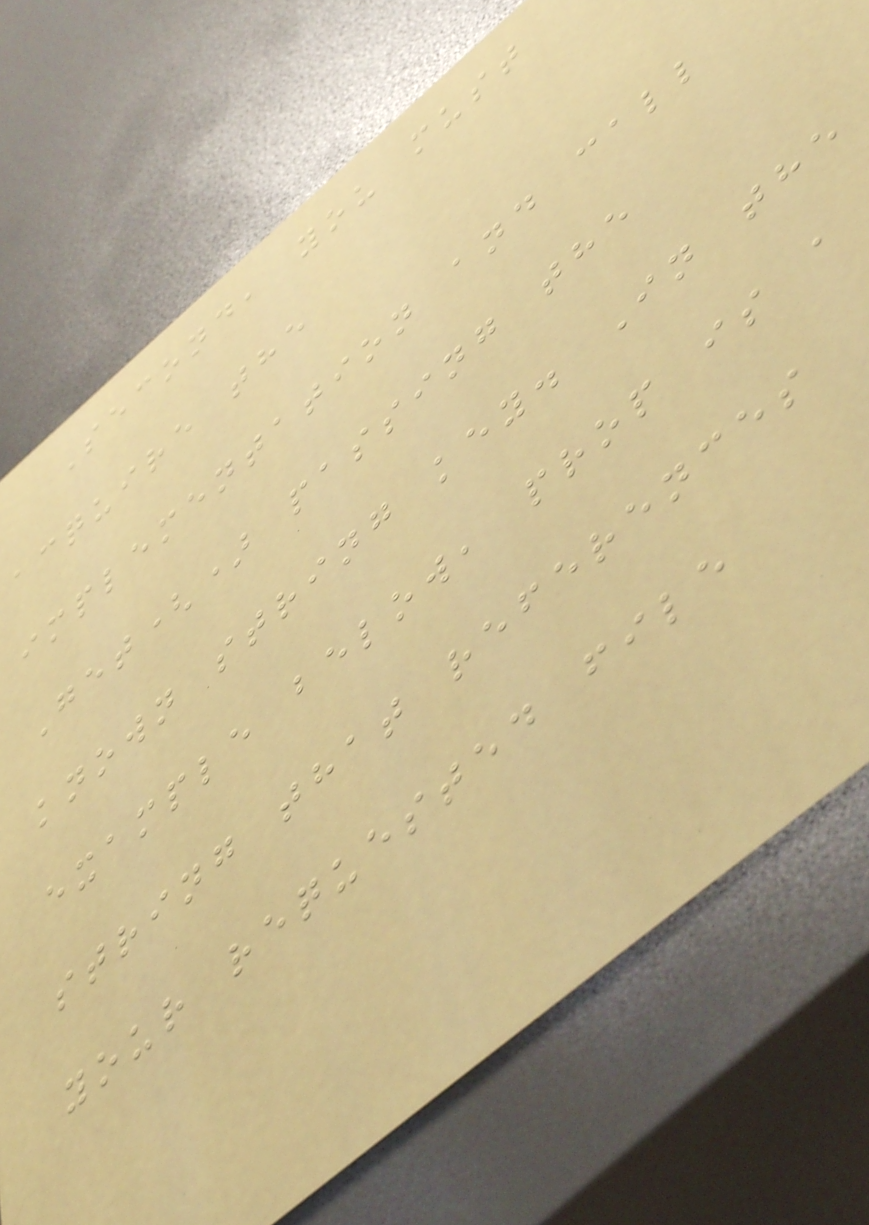Second, you must
acquire the
implementation and call
Get() passing the
known string key. In the
example below, prop is a
string that references
your requested file
